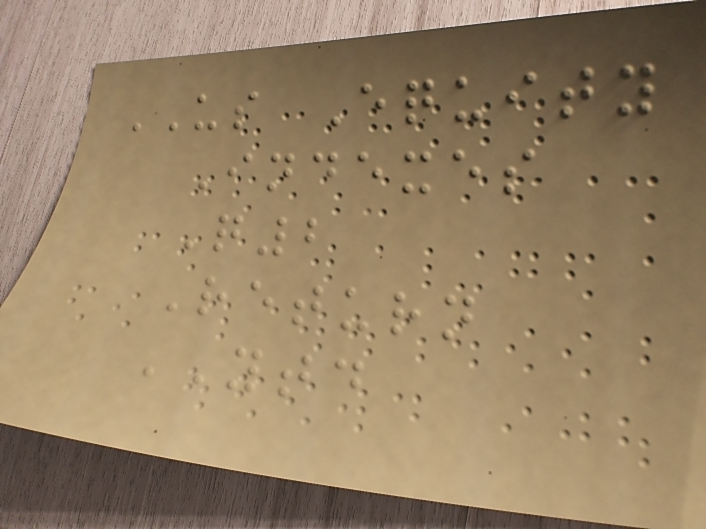US Equity
Indexes
Q2
Return
YTD
